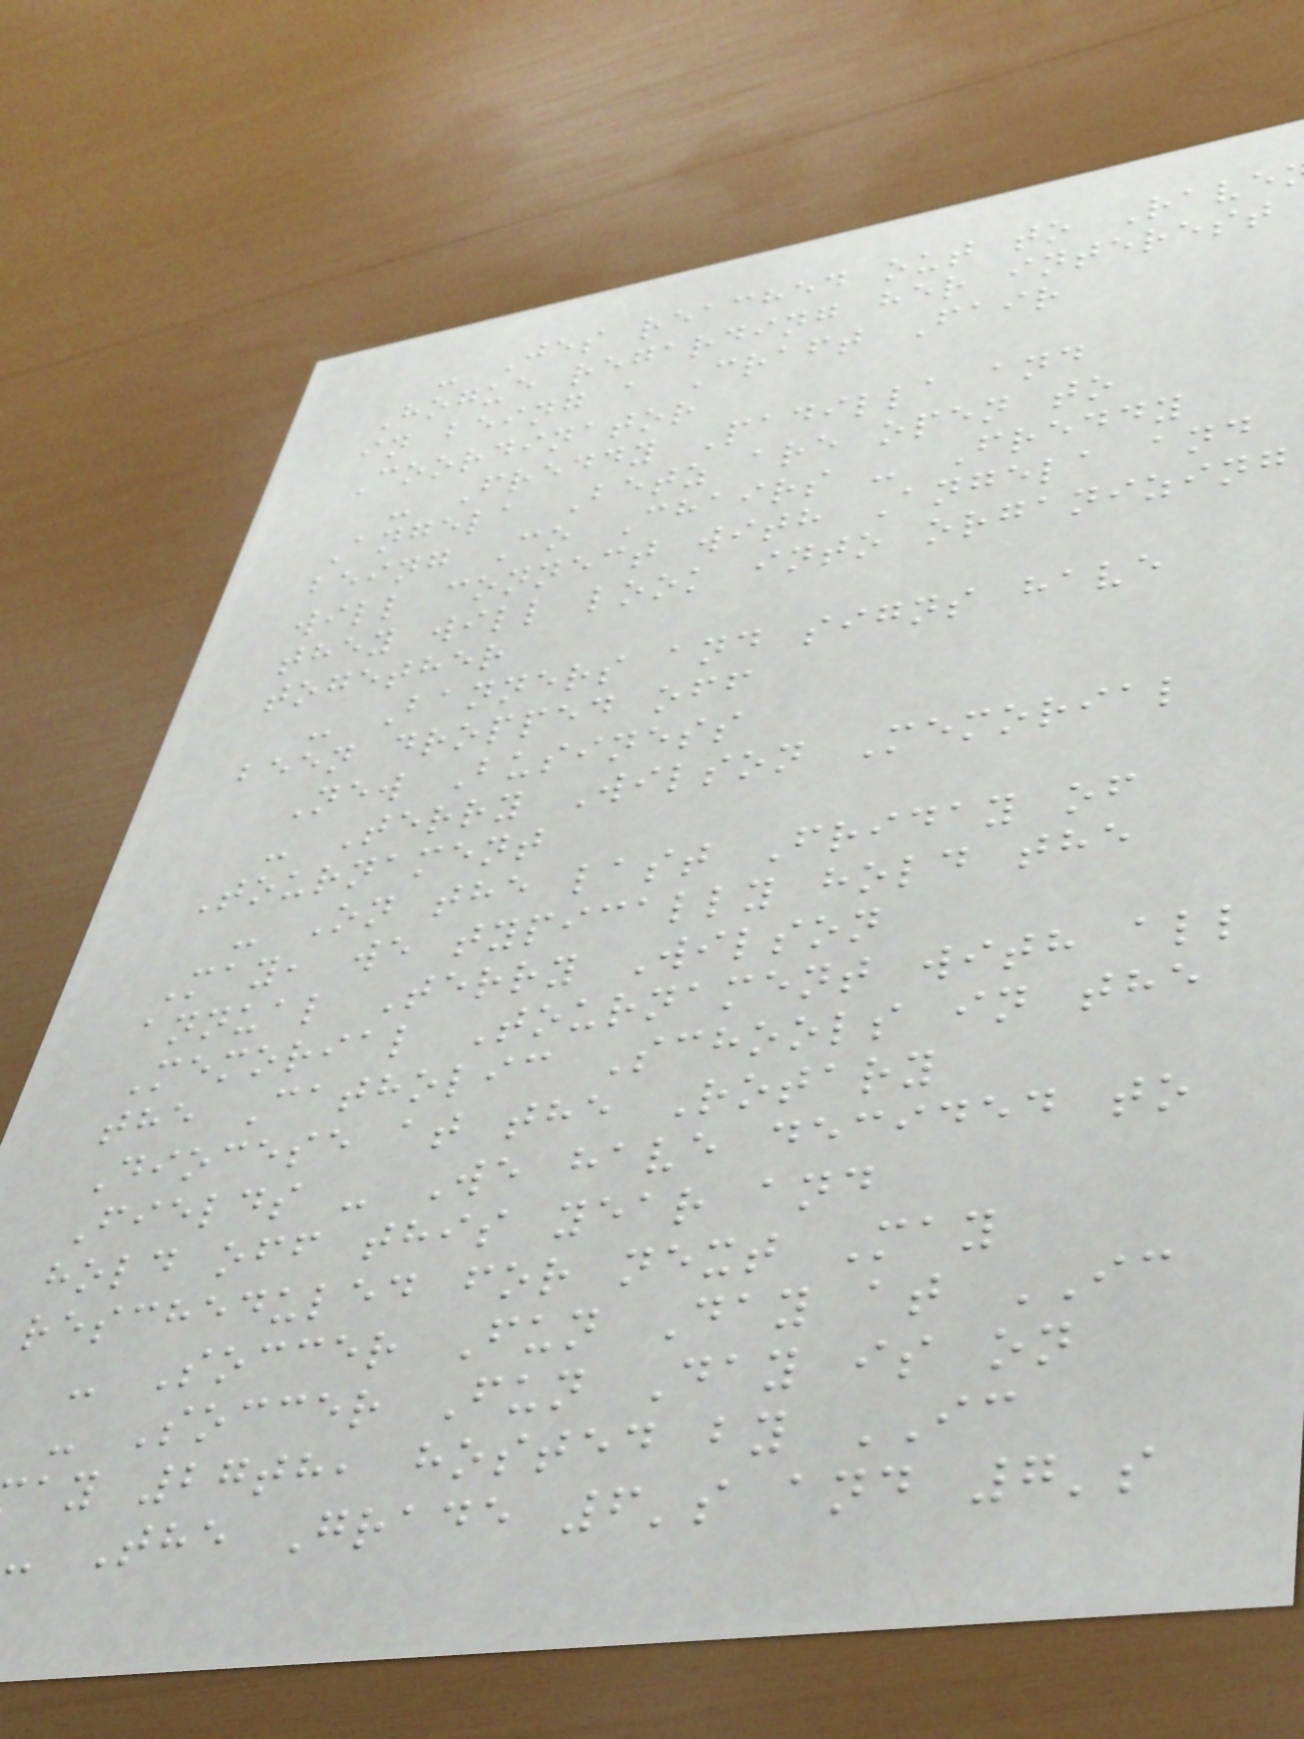- Jes reached out to Rave
Hogue regarding her interest
in being a Craft Fair
Coordinator
- Freddy Padilla and
Angela Betz are open to
being Co Chairs - Freddy
will connect with Angela and
they will look into organizing
together
- Banners and signs have
been dropped off
New Business
- Terry Wilson Memorial
Tournament
- On the last Friday of
May, we typically hold the
annual Terry Wilson
Memorial Tournament with all
the Catholic Schools in the
Diocese at the Rotary
Fields - We have decided to
hold off this year and
rescheduled for next May
- Soccer Fun Day at IC
- Soccer Fun Day is on
ay 27th, hosted by IC
- The Grade 6's and 7's
